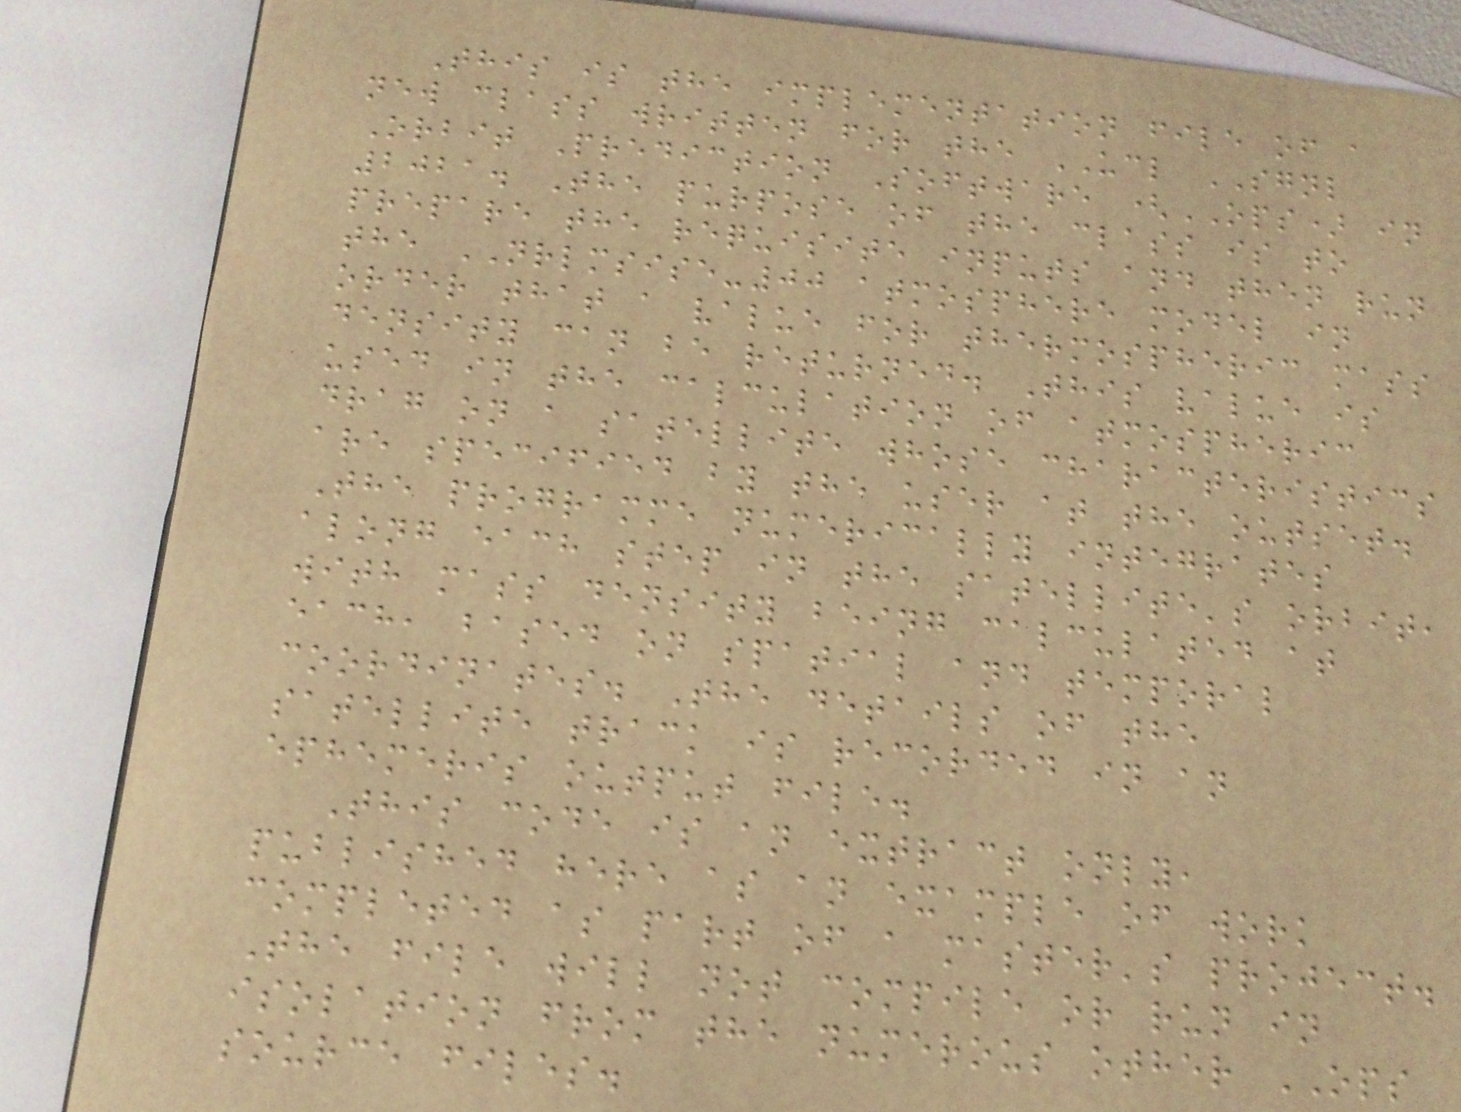This is the implementation file of a
new class written for the UCL SGNL
Orbit Prediction Software (OPS) in
2021. The purpose of the class is to
prepare the requisite inputs and then run
the NRLMSISE-00 atmosphere model in
order that a value for thermospheric mass
density can be returned. This value is
used in the calculation of atmospheric
drag on a satellite whose characteristics
are specified by the user at the outset.
The programme numerically integrates
along each step in the satellite's orbit,
with mass density being calculated at
each, based on spatial and temporal
coordinates. The details of the
satellite track is recorded in an
ephemeris output file.
This code is an extract only,
published here as an example of work
completed as part of a master's project.
The file will not compile or run in
isolation from the numerous other OPS
source files.
